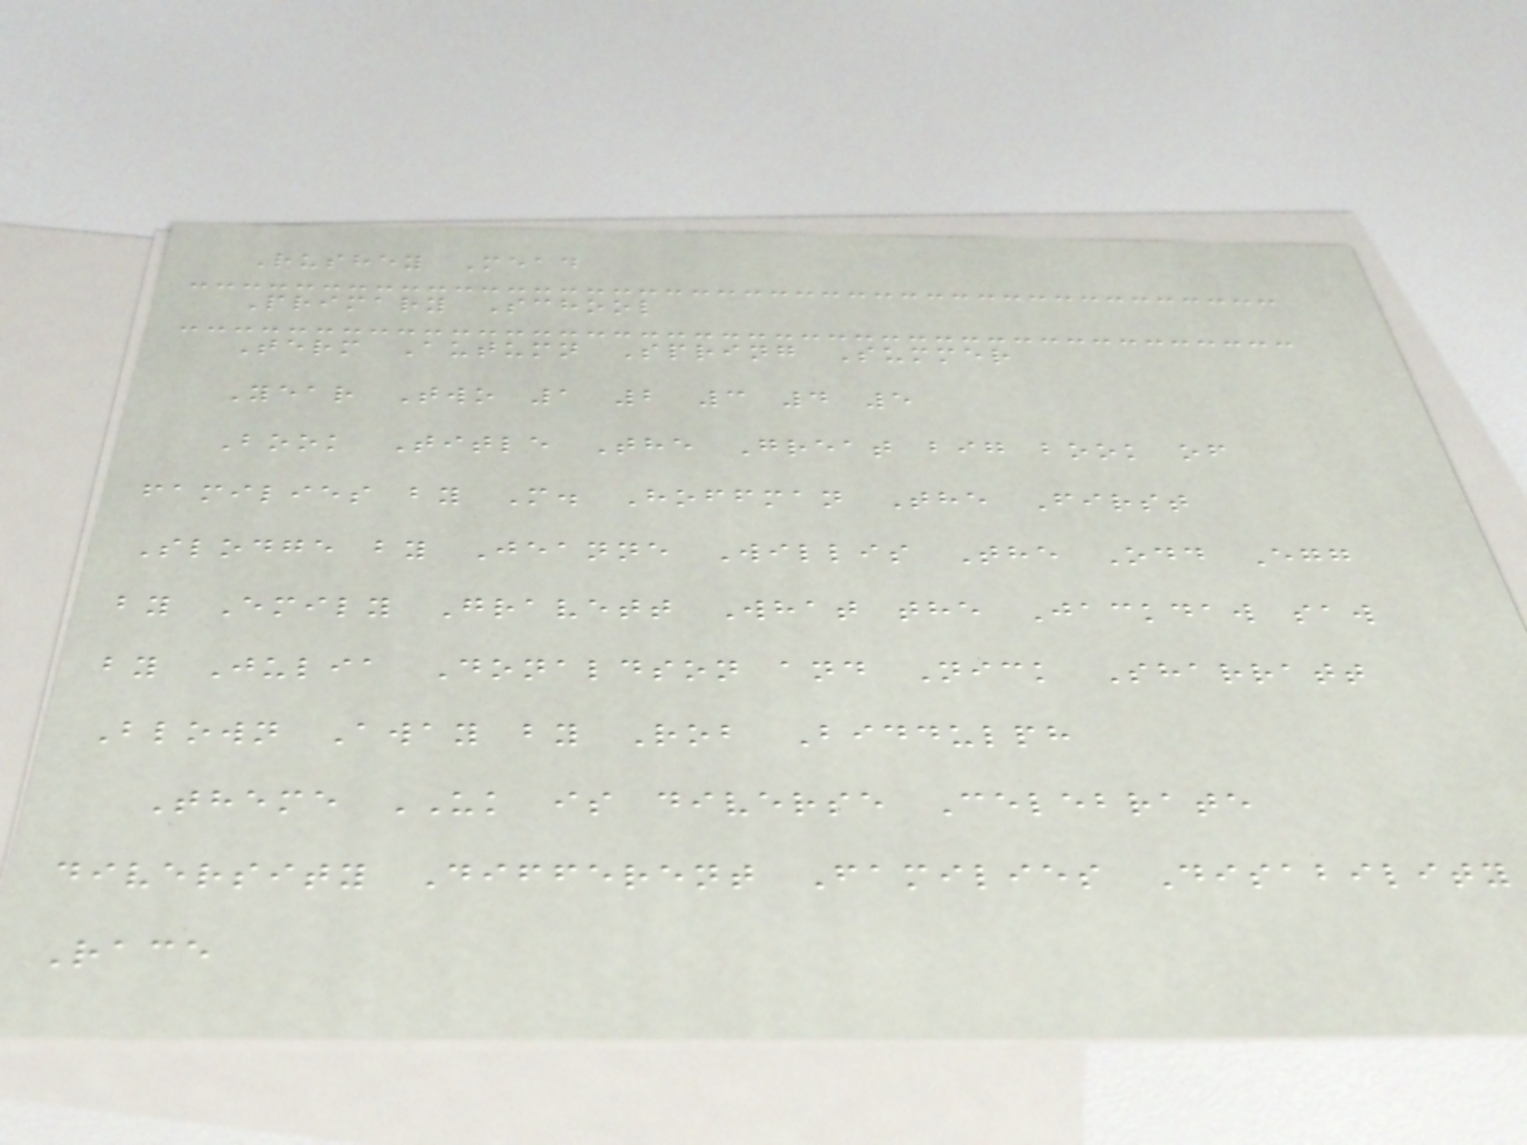Rushey Mead
Primary School
Term Autumn Spring Summer
Year Two 1 2 3 4 5
Book Title The Great big book of
families by M. Hoffman The First
Slodge by Jeanne Willis The Odd Egg
by Emily Gravett What the Jackdaw saw
by Julia Donaldson and Nick Sharratt
Blown Away by Rob Biddulph
Theme UK is diverse Celebrate
diversity Different Families Disability
Race
